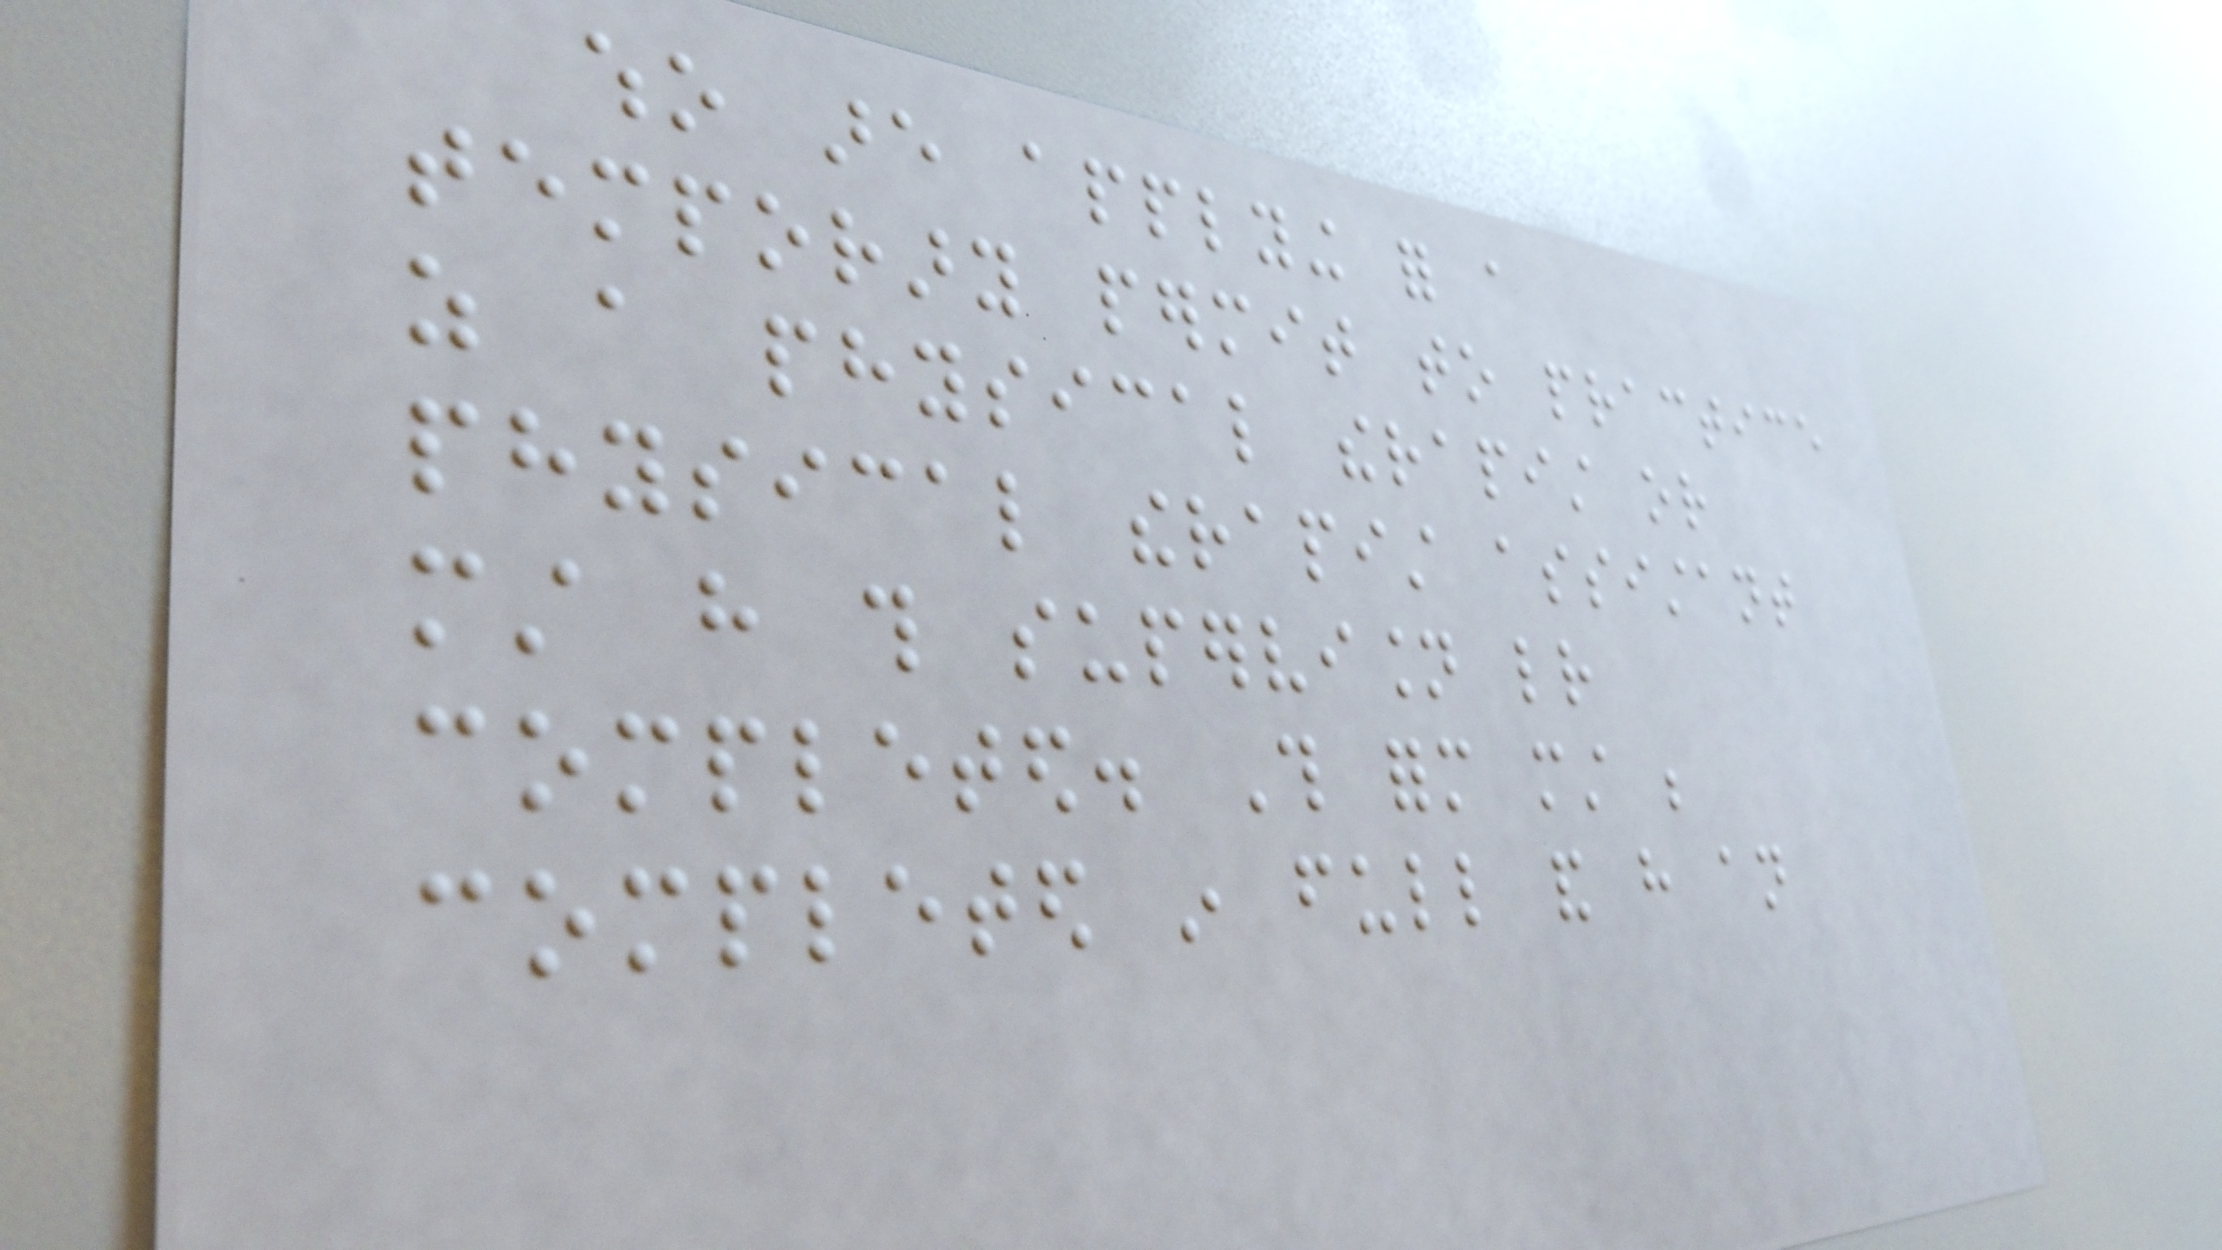who are applying for a
temporary permit to practice
as a physical therapist or
physical therapist assistant
must have this supervision letter
completed. This form must be
completed in full and have an
